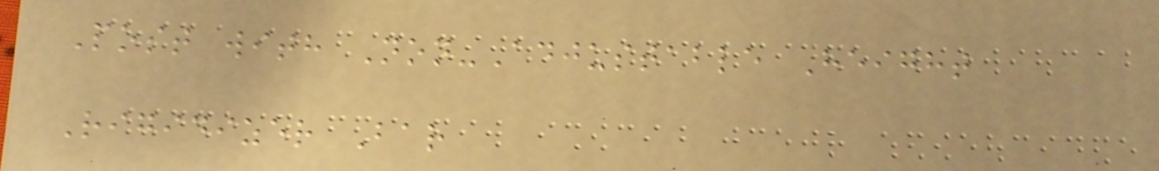Post with Non-Adjustable Height
Rigidizer Bar
